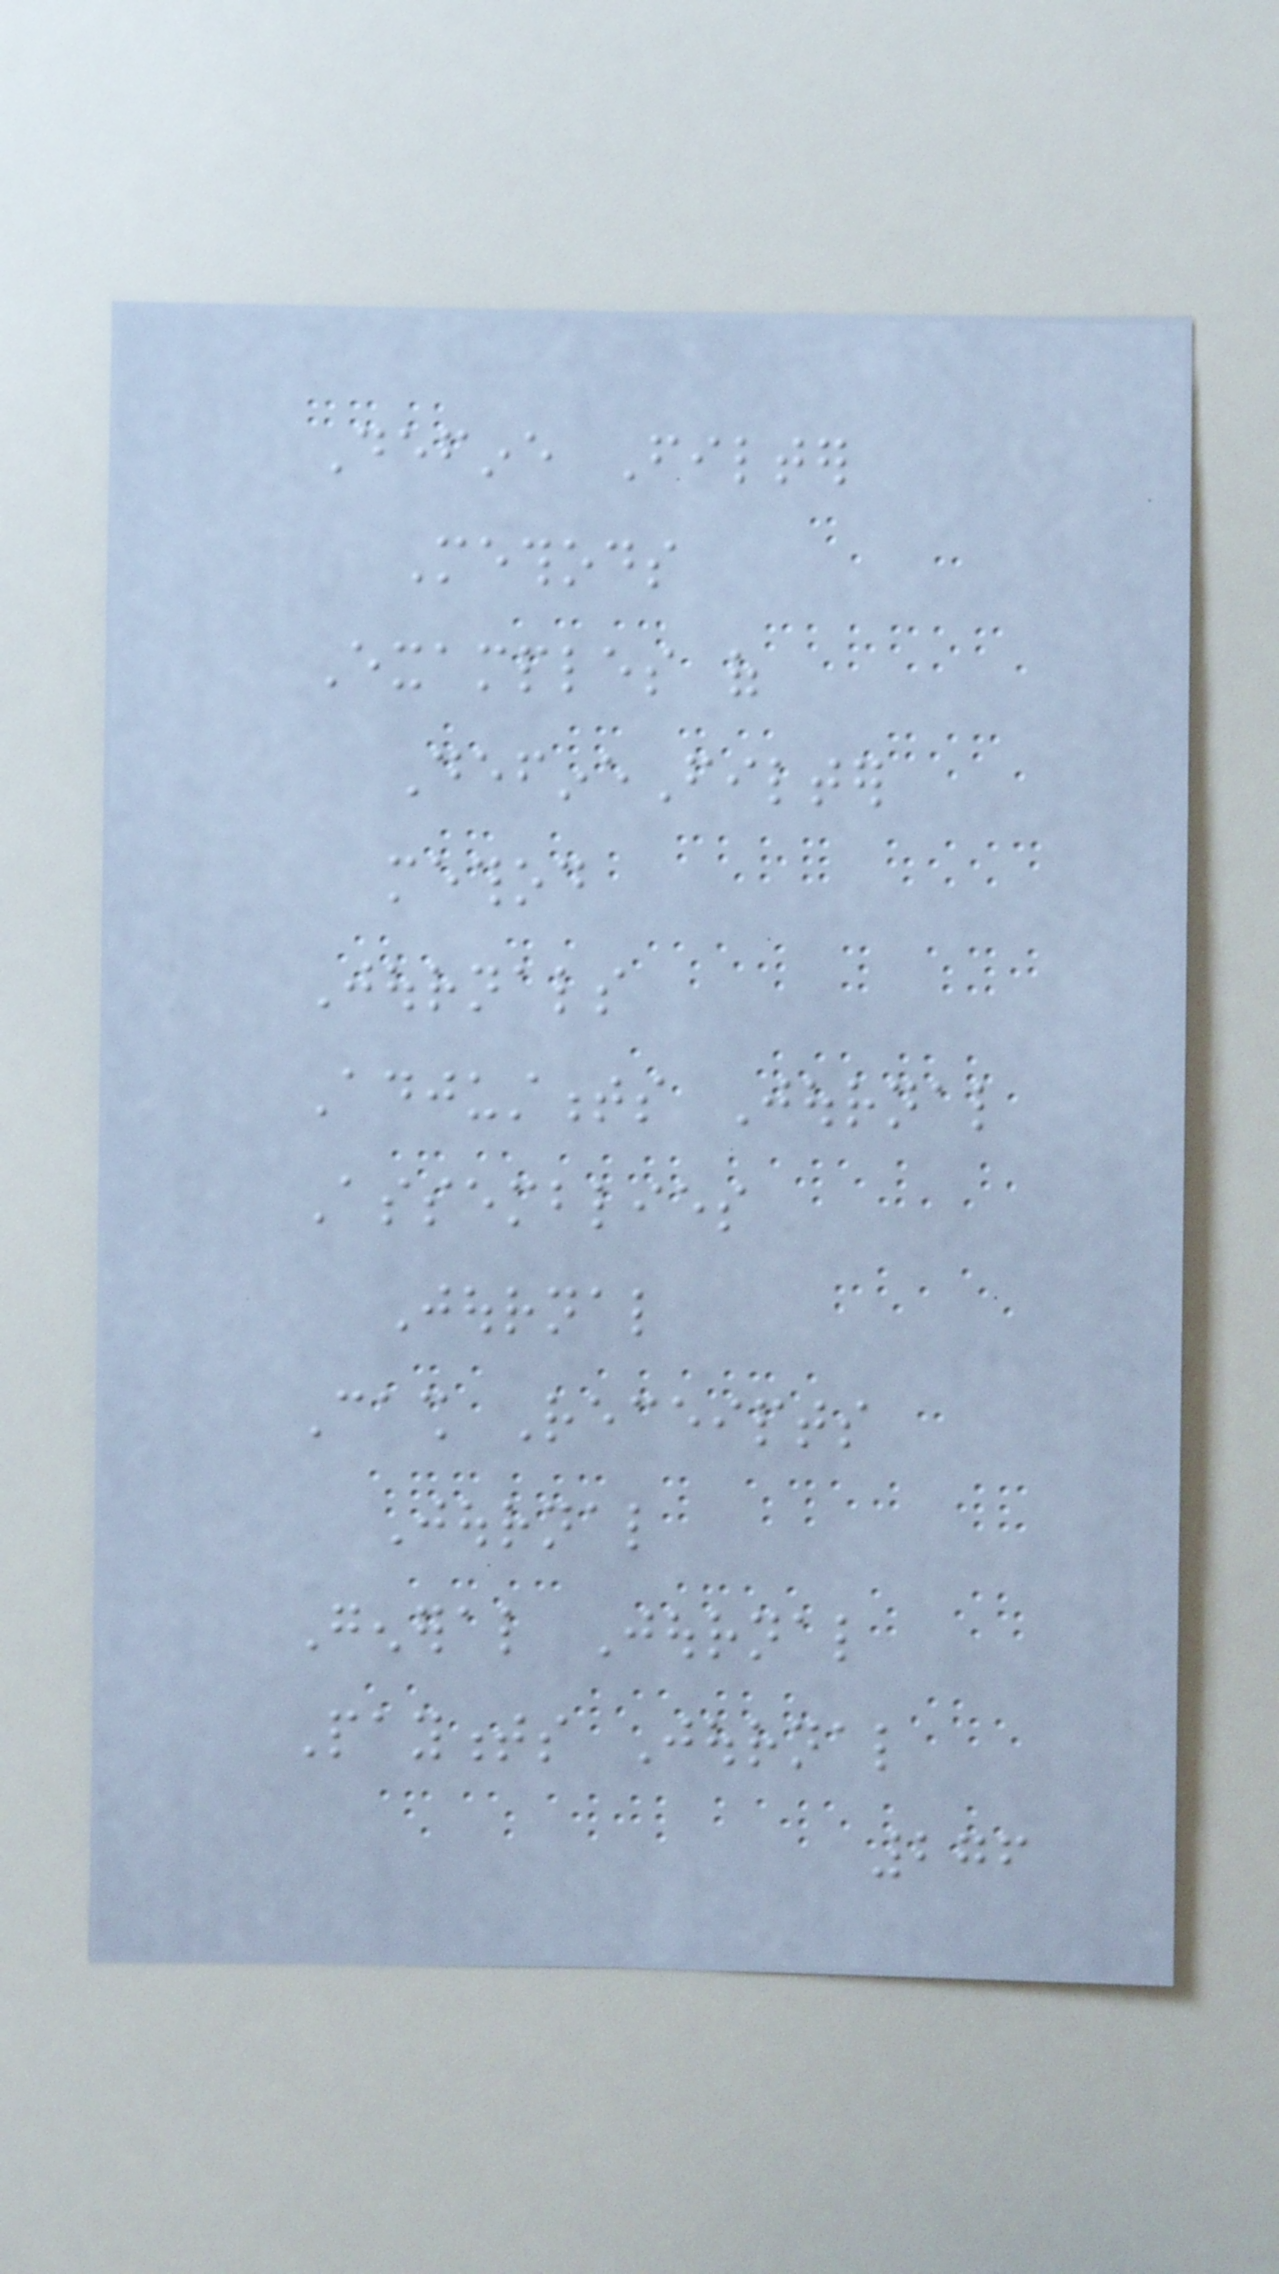Define Filter
Methods
Examples of
DefineFilter
method
Journals
Adjustments Journal
Assemblies
Journal
Cash Receipts
Journal
General Journal
Payments Journal
276
